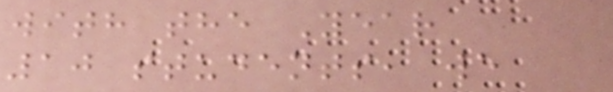with the Year
10 students, we
